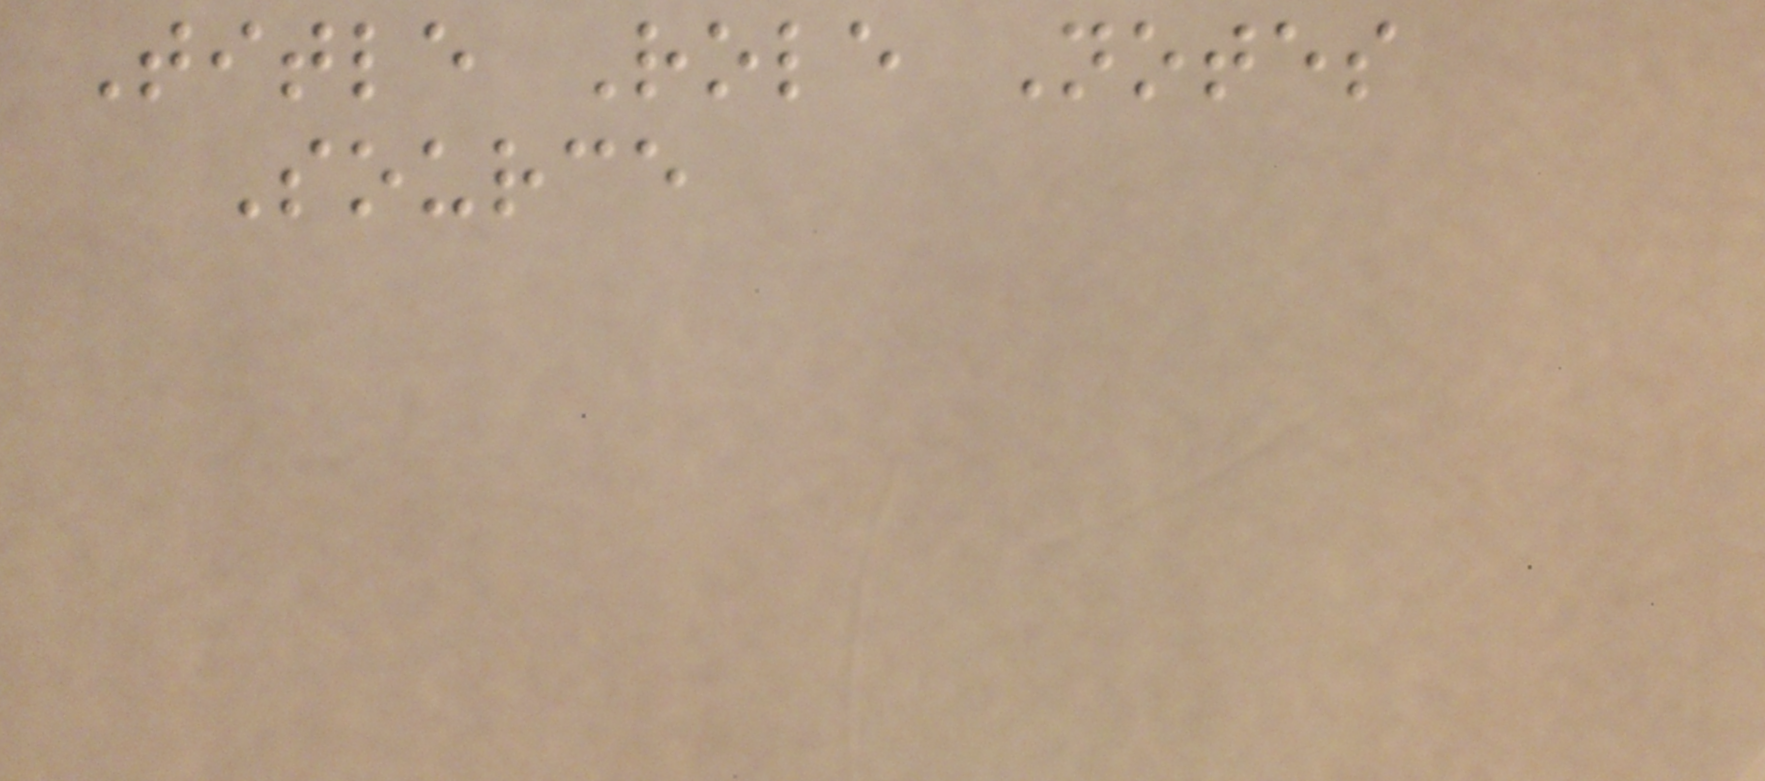Title Role Notes
Source
